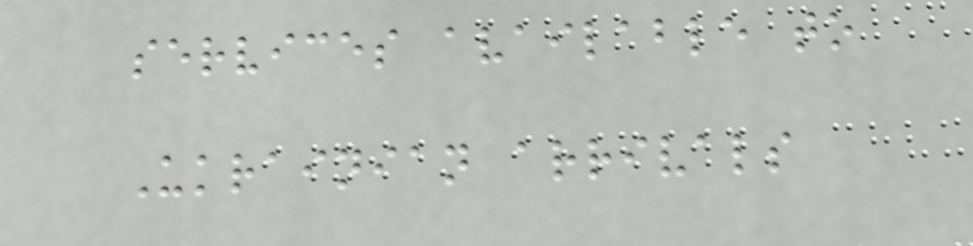services available to
Ukrainian arrivals
